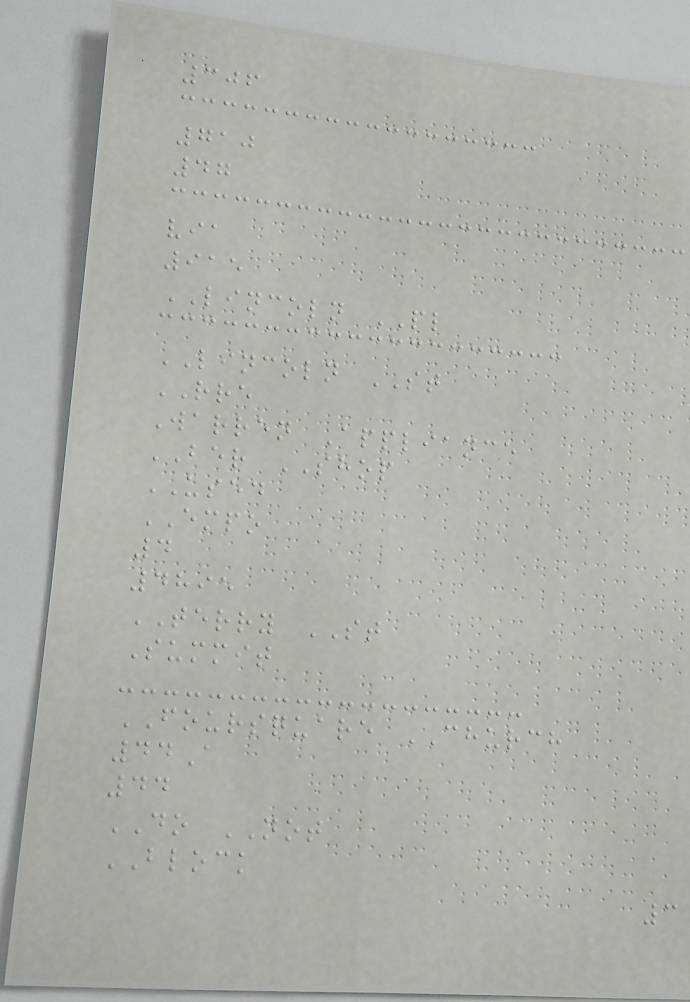306
710
47
via
915
LINCOLN PL
LINCOLN ST
RRE
Warren Appliance
BER SHOP
USED
EMPO
4
4895
TERRY ST
Summit
FOURSQUARE CHURCH
44A
44
DO NOT
BLOCK
3
